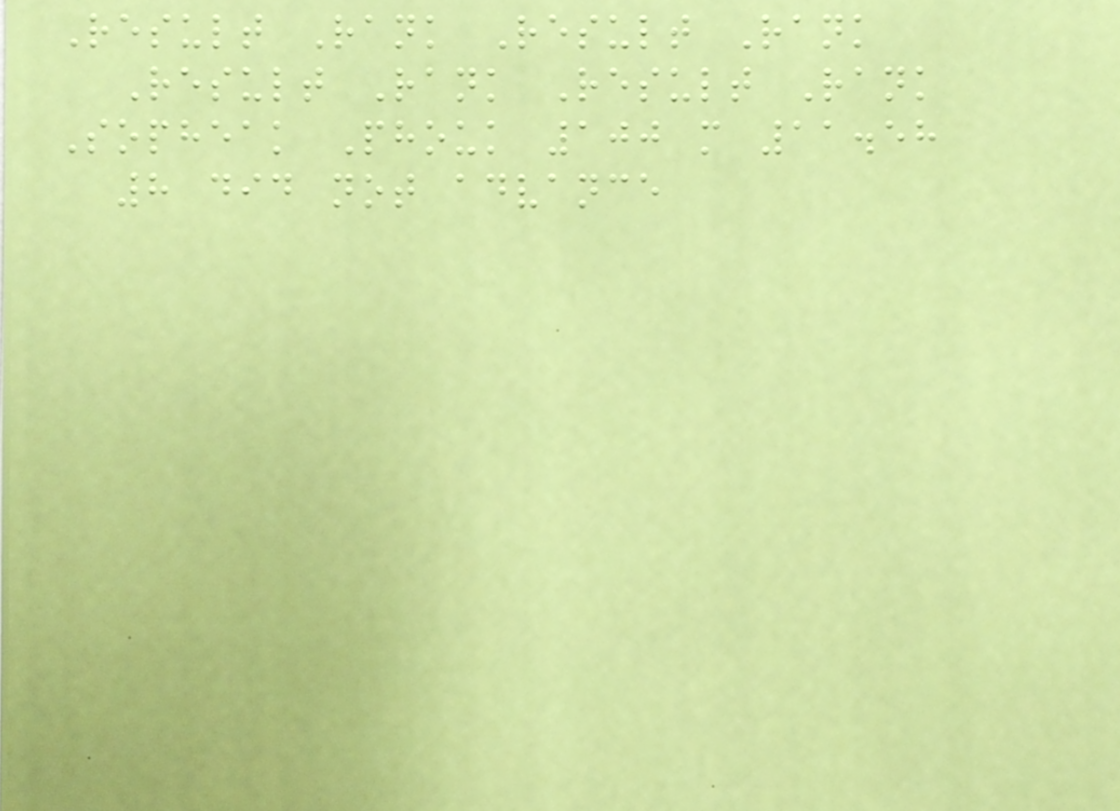Result Rank Result Rank
Result Rank Result Rank
Sopheak Phouk 100 m 11.58
8 did not advance
